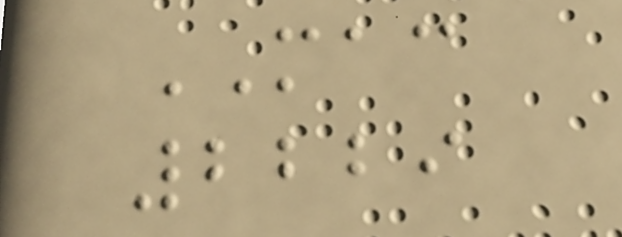MAC
2229
